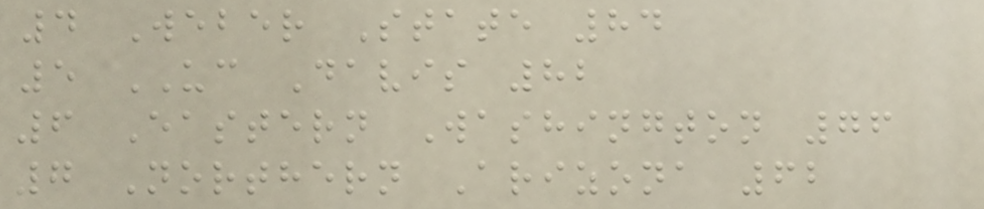4 Weber State 84
5 UC Davis 82
6 Eastern Washington 76
7 Northern Arizona 62
